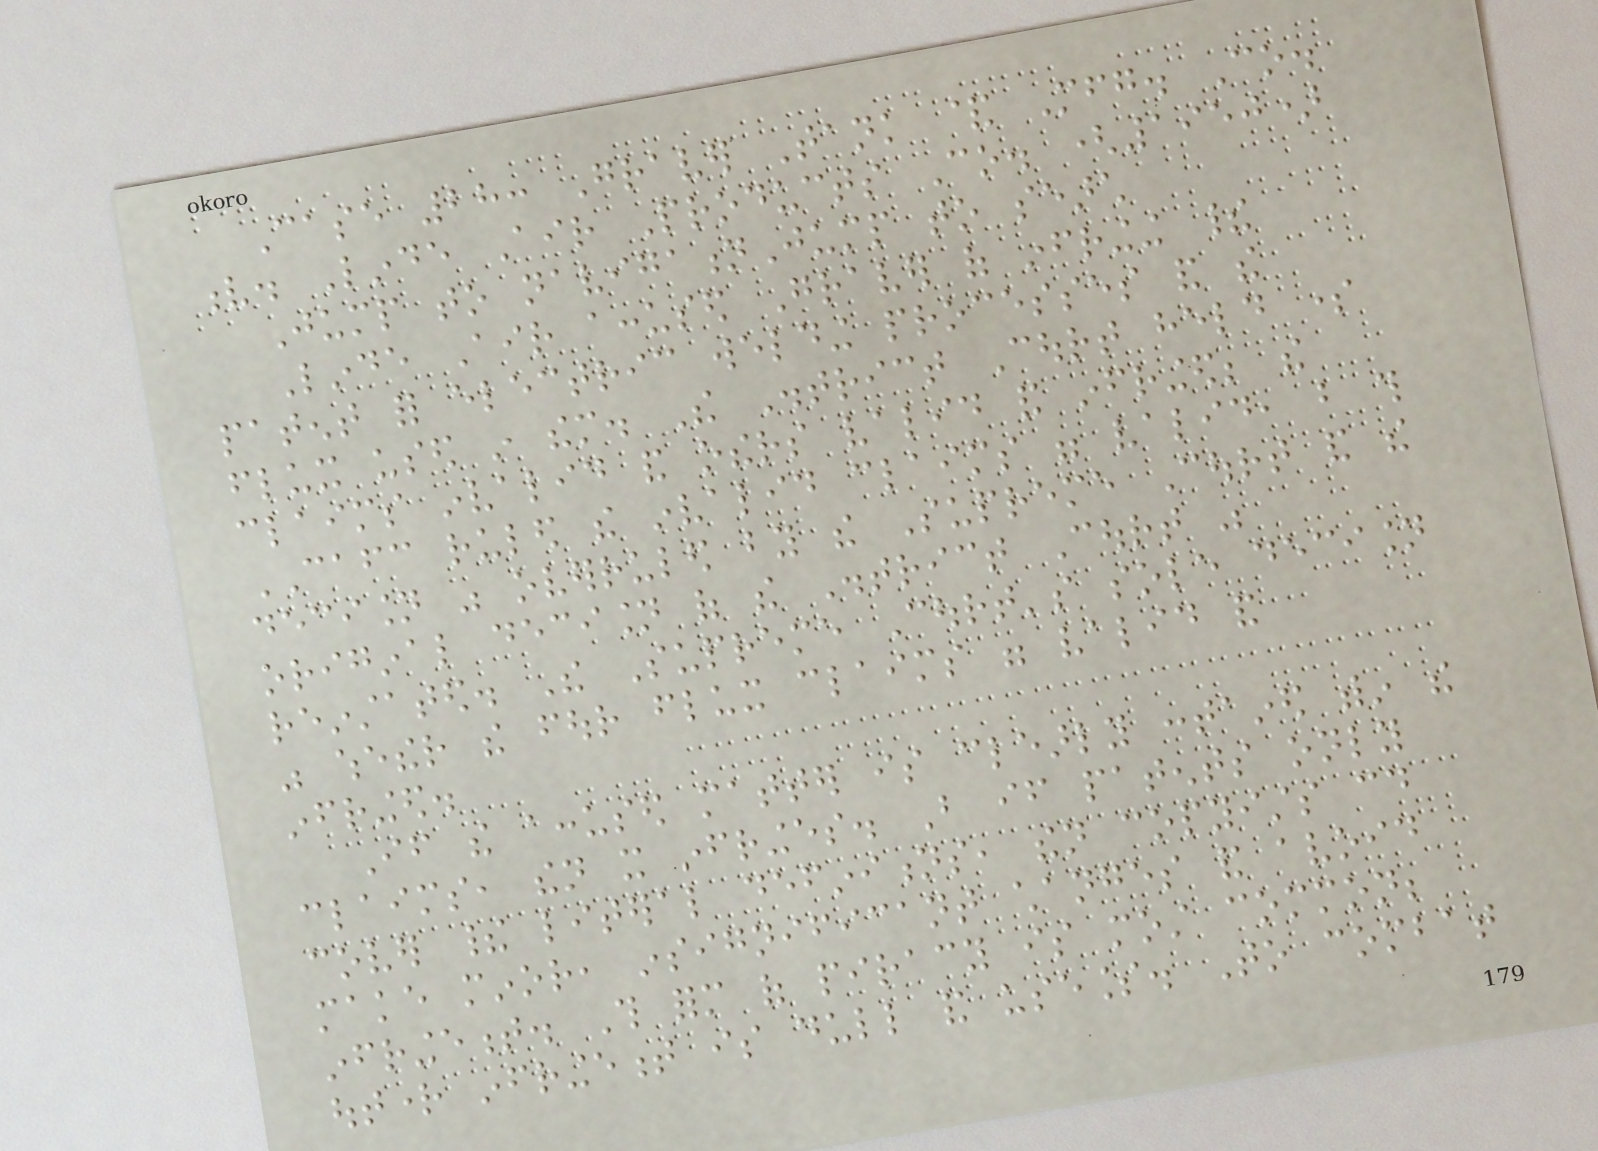Case 28: Graver Tank & Mfg. Co.
v. Linde Air Products Co. (1950)
Jump to navigationJump to search
Linde Air accused Graver of infringing their
patent for electric welding processes and the
flux used in them. The District Court held some
claims invalid and others valid and infringed; the
CAFC ruled the invalid claims were valid, but this
decision was overruled by the Supreme Court and the
original decision of the District Court was
reinstated. The Supreme Court's sole decision
was whether the four flux claims were valid and
infringed.
If the accused matter is clearly contained within the
claims, then it infringes. But if patents only
cover their literal definitions, then copyists could
make minor, insignificant changes and avoid
infringement. This form of piracy is most common;
outright infringement is dull and useless. To combat
